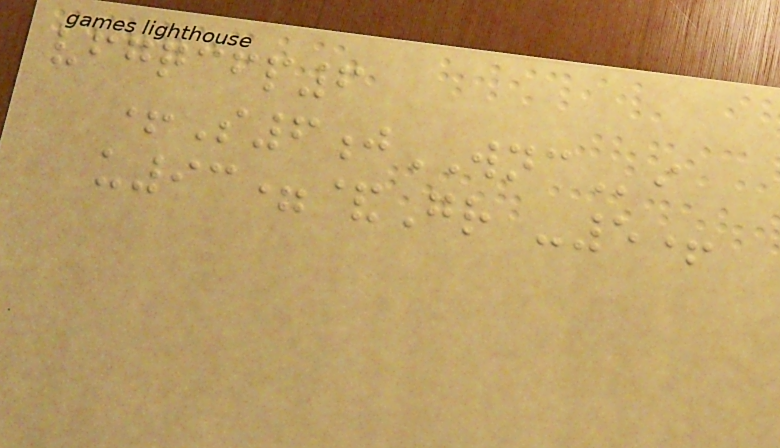vfgqcfp6
+S6jWNCi
u93=&Gr -5+
